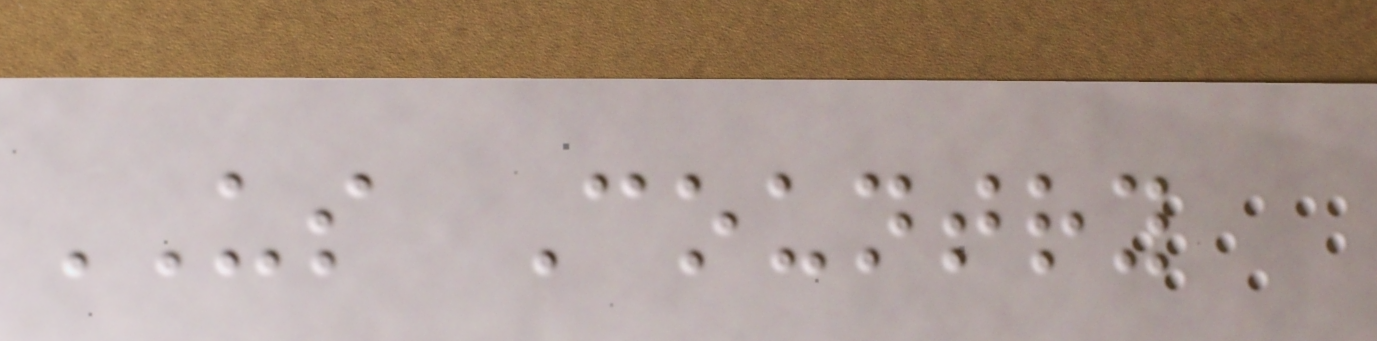US Country
